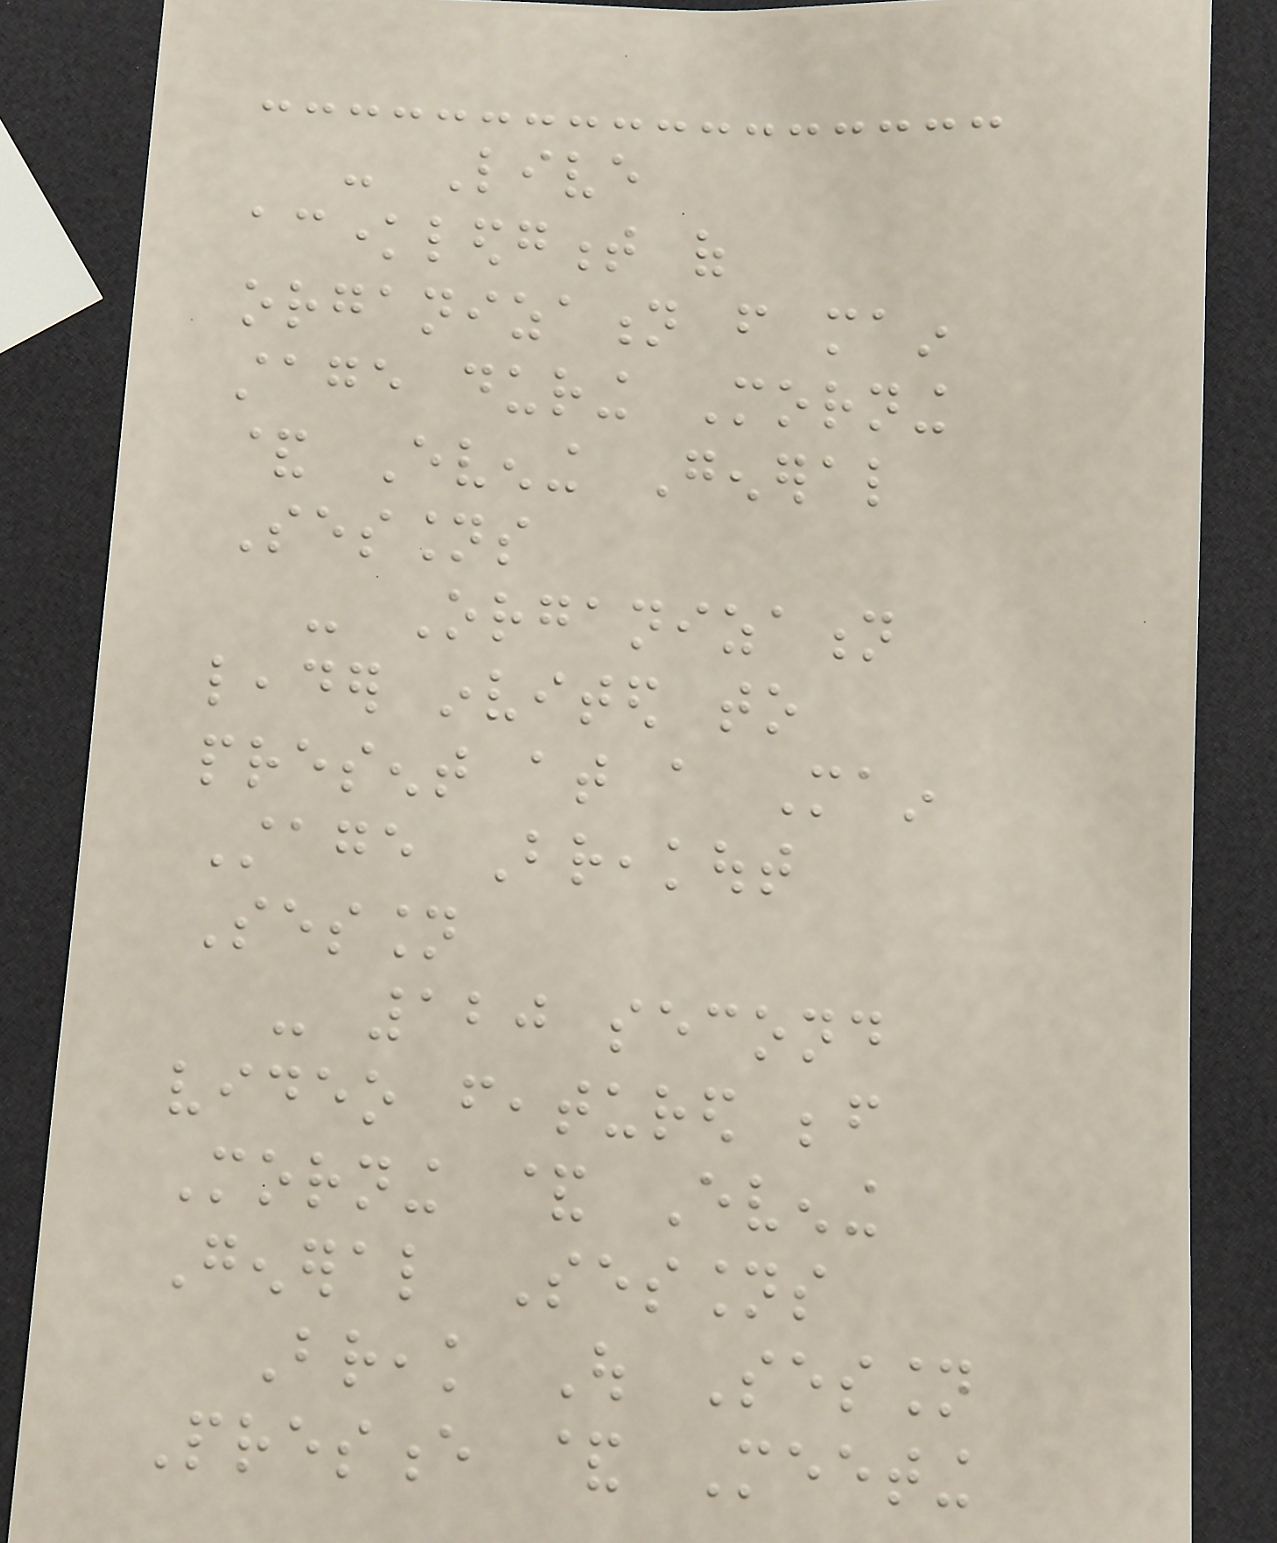- Live
acknowledgment of
organization from main
stage during Morning
& Evening General
Sessions
- Organization
leader invited to
present at a Main
Stage Breakout
Session
- 120 second
video featured before
Morning & Evening
General Sessions
Break Out Session
Presence & Meeting
